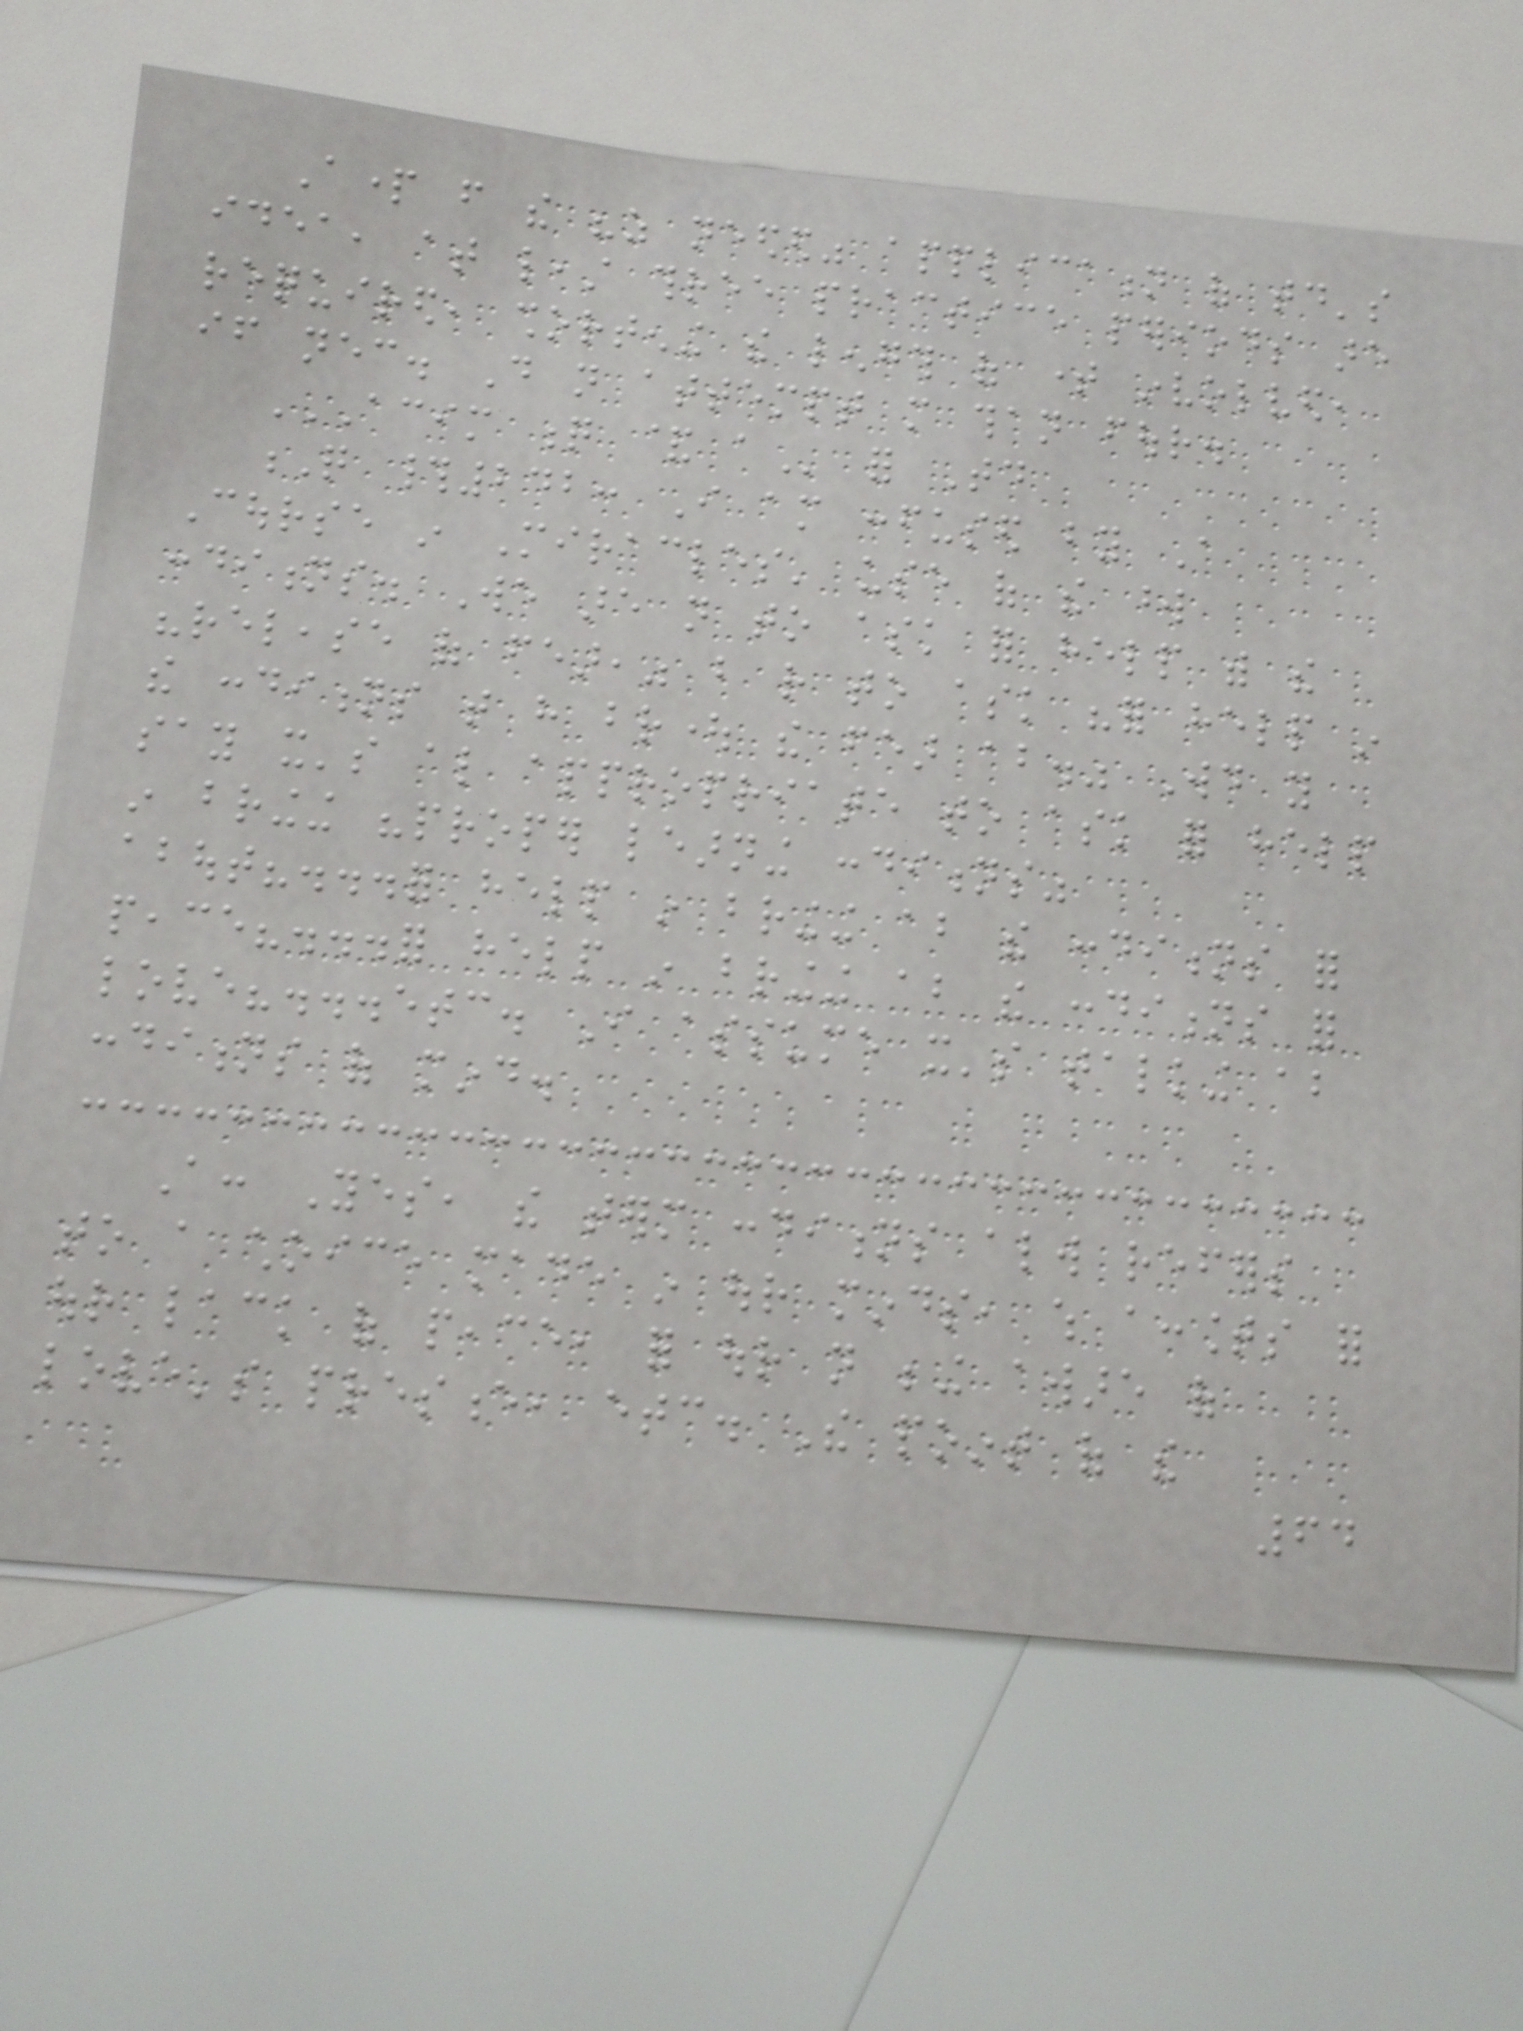Apart from the "as needed" application of today's
idea, at least three practice periods are
required, shortening the length of time involved,
if necessary. Do not attempt more than four.
ACIM Q & A for Today
Q #242: I am confused by A
Course in Miracles' use of the word
conditions. We are not to ask for help with the
"release of fear," but rather to ask "for help in
the conditions that have brought the fear about." Would you
say it's also appropriate to ask for help
in bringing "proper learning conditions"
about?...for help in bringing about the conditions for
peace?...for help in bringing about the conditions for
love?...etc. I assume it's talking about
conditions of mind.
A: Yes, the term conditions always refers
to a choice made in our minds, which accounts for
our lack of peace, for our not being aware of
love's presence, etc. The point of the
64
